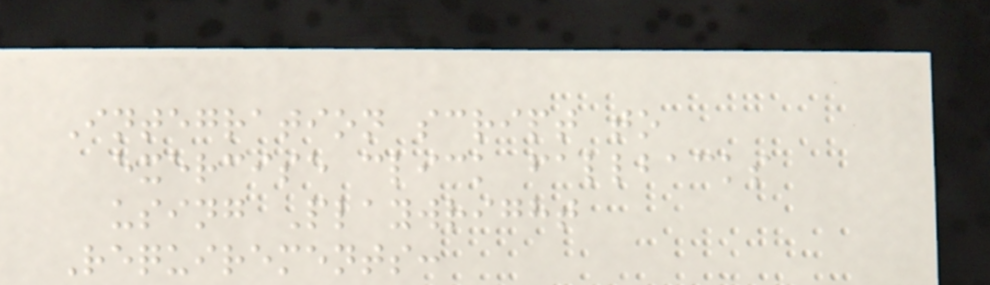Integration script to
exercise click fallbacks
using Playwright
Requirements:
